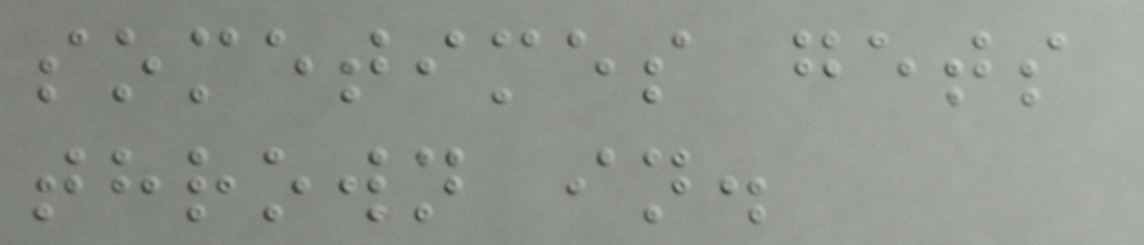sometimes gets
thrown in.
